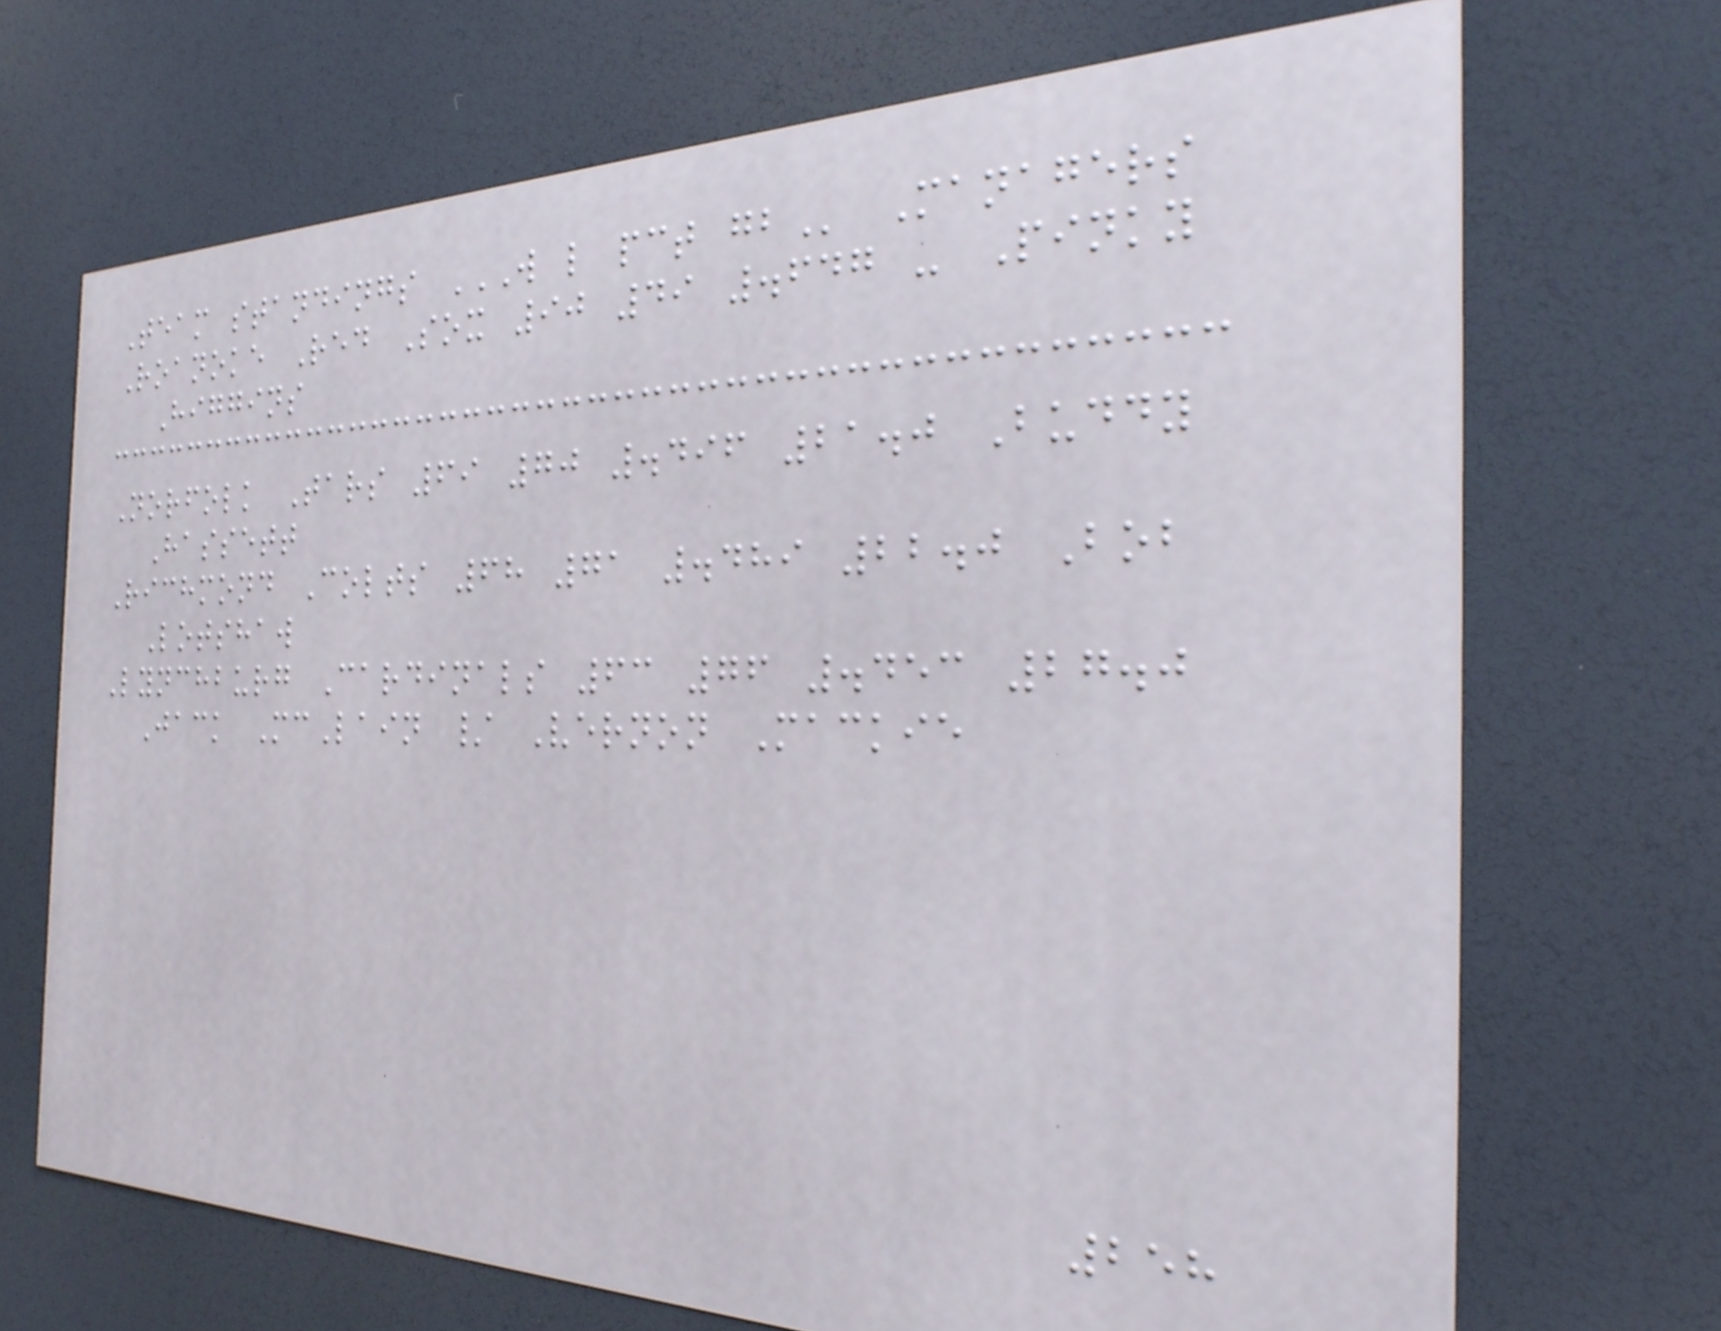Team standings W L PCT GB Managers
Roanoke Red Sox 90 49 .647 - Pinky
Higgins
Norfolk Tars 69 70 .496 21.0 Buddy
Hassett
Richmond Colts 68 71 .489 22.0 Bob
Lotshaw
Lynchburg Cardinals 63 76 .453 27.0
Jack McLain / Vernon Mackie
258
